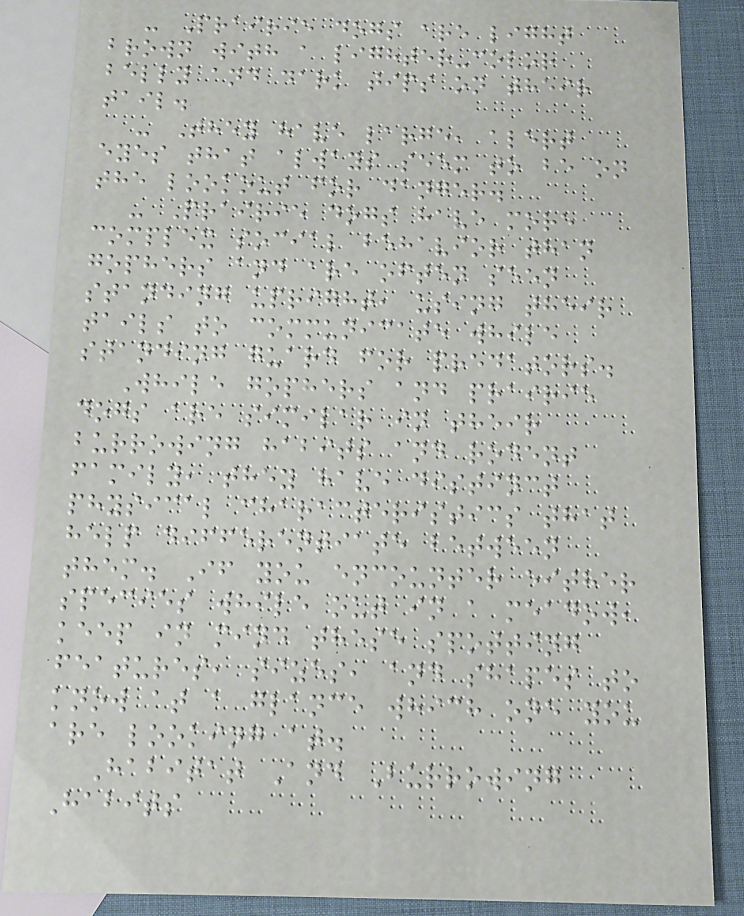- Prairie dogs are light
brown with a lighter-color
belly and dark tips on their
tail.
- They have large, alert
eyes that always seem to be on
the lookout for danger.
- Prairie dogs have more
complex social behavior than
gophers and are often seen
standing upright, using their
tails to communicate while
standing guard for predators.
While gophers and prairie
dogs are similar in their
burrowing habits and rodent
family, they have distinct
physical characteristics that
help differentiate between
them. If you encounter either
species while out in a meadow,
keep in mind these spotting
features, sizes, and shapes to
know at a glance which one you
are looking at.
Habitat And Burrowing
Habits
